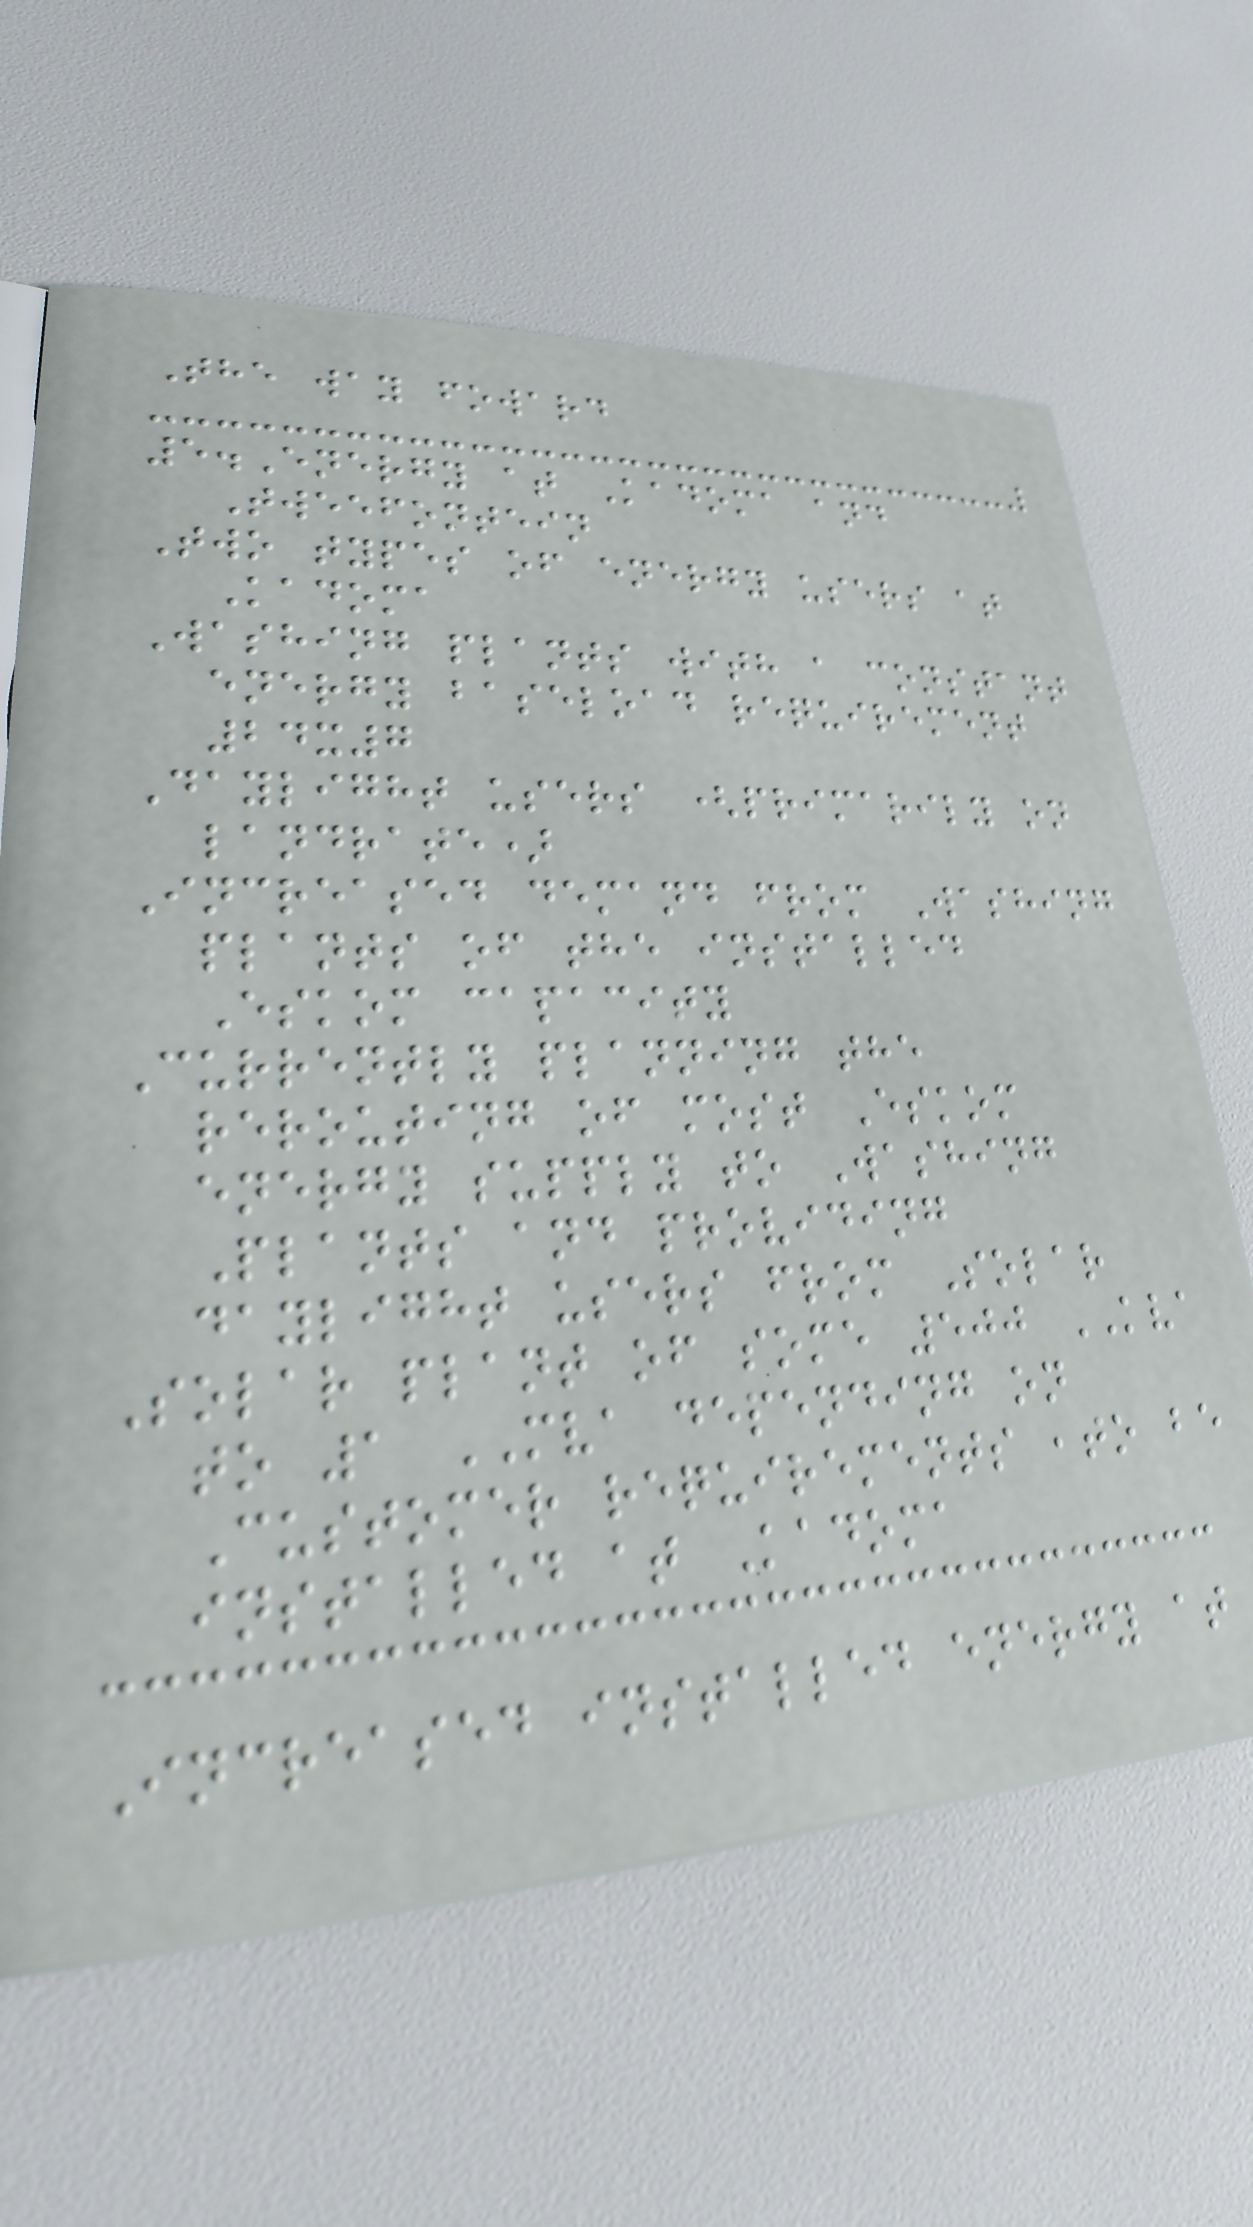The way foward
5.Energy at Kadoma and
Tweefontein
Two types of energy users at
Kadoma
Washing plants with a constant
energy baseload requirement
24x7
Daylight users (primarily on
landrate)
Increased demand from Washing
plants of the installed
Eskom capacity
Currently planning the
rerouting of most Eskom
energy supply to Washing
Plants and providing
daylight users from Solar
Solar plant of some 500 KVA
to 1 MVA depending on
Customer requirements ,to be
installed at Kadoma
Increased installed energy at
